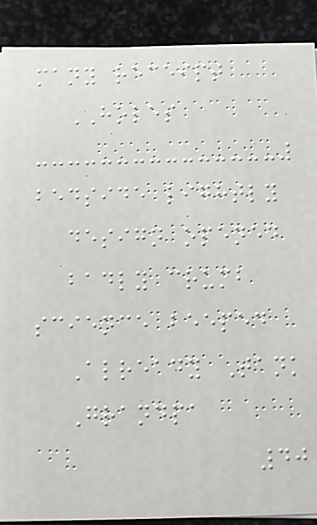many receipt
HOLES
bedside lightly
design opened
badly crumb
science beeped
Already Tank
Grandpa
40
